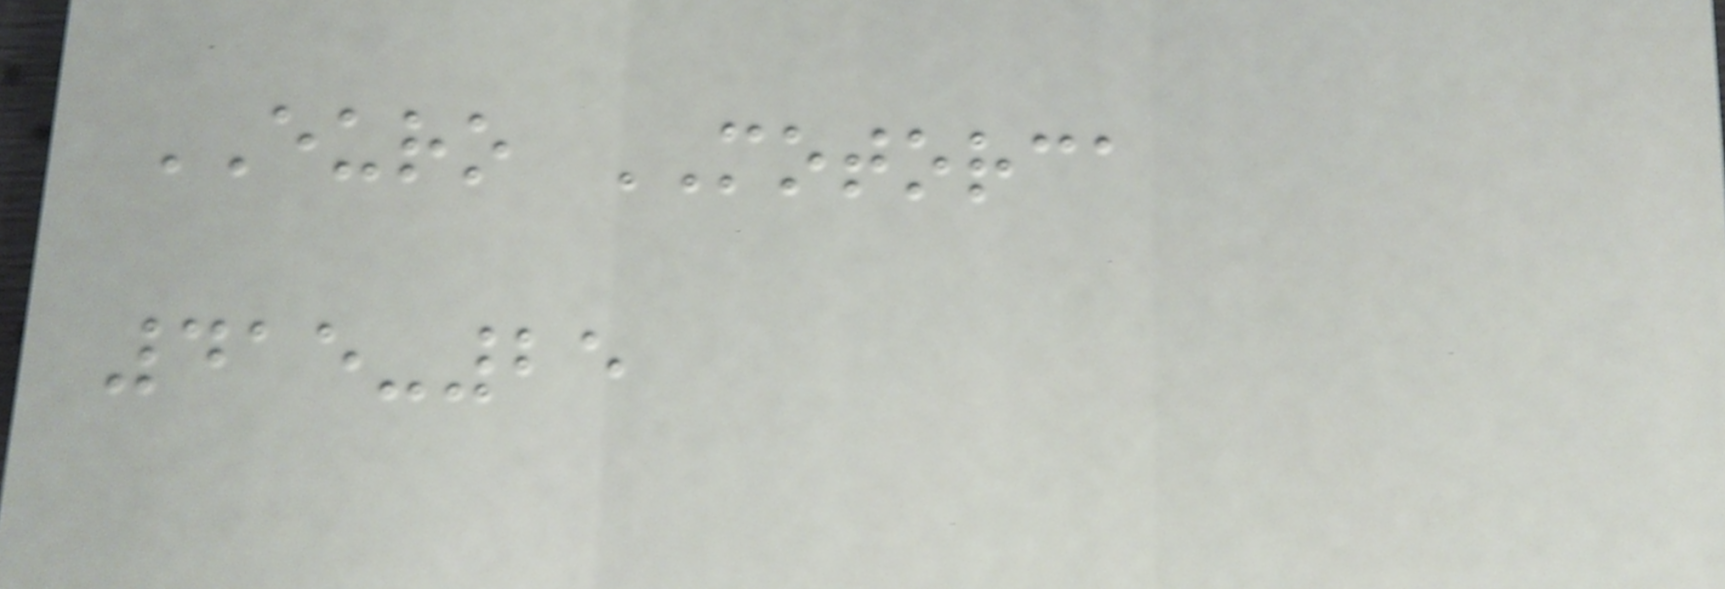EURO MOTORCA
415-25
